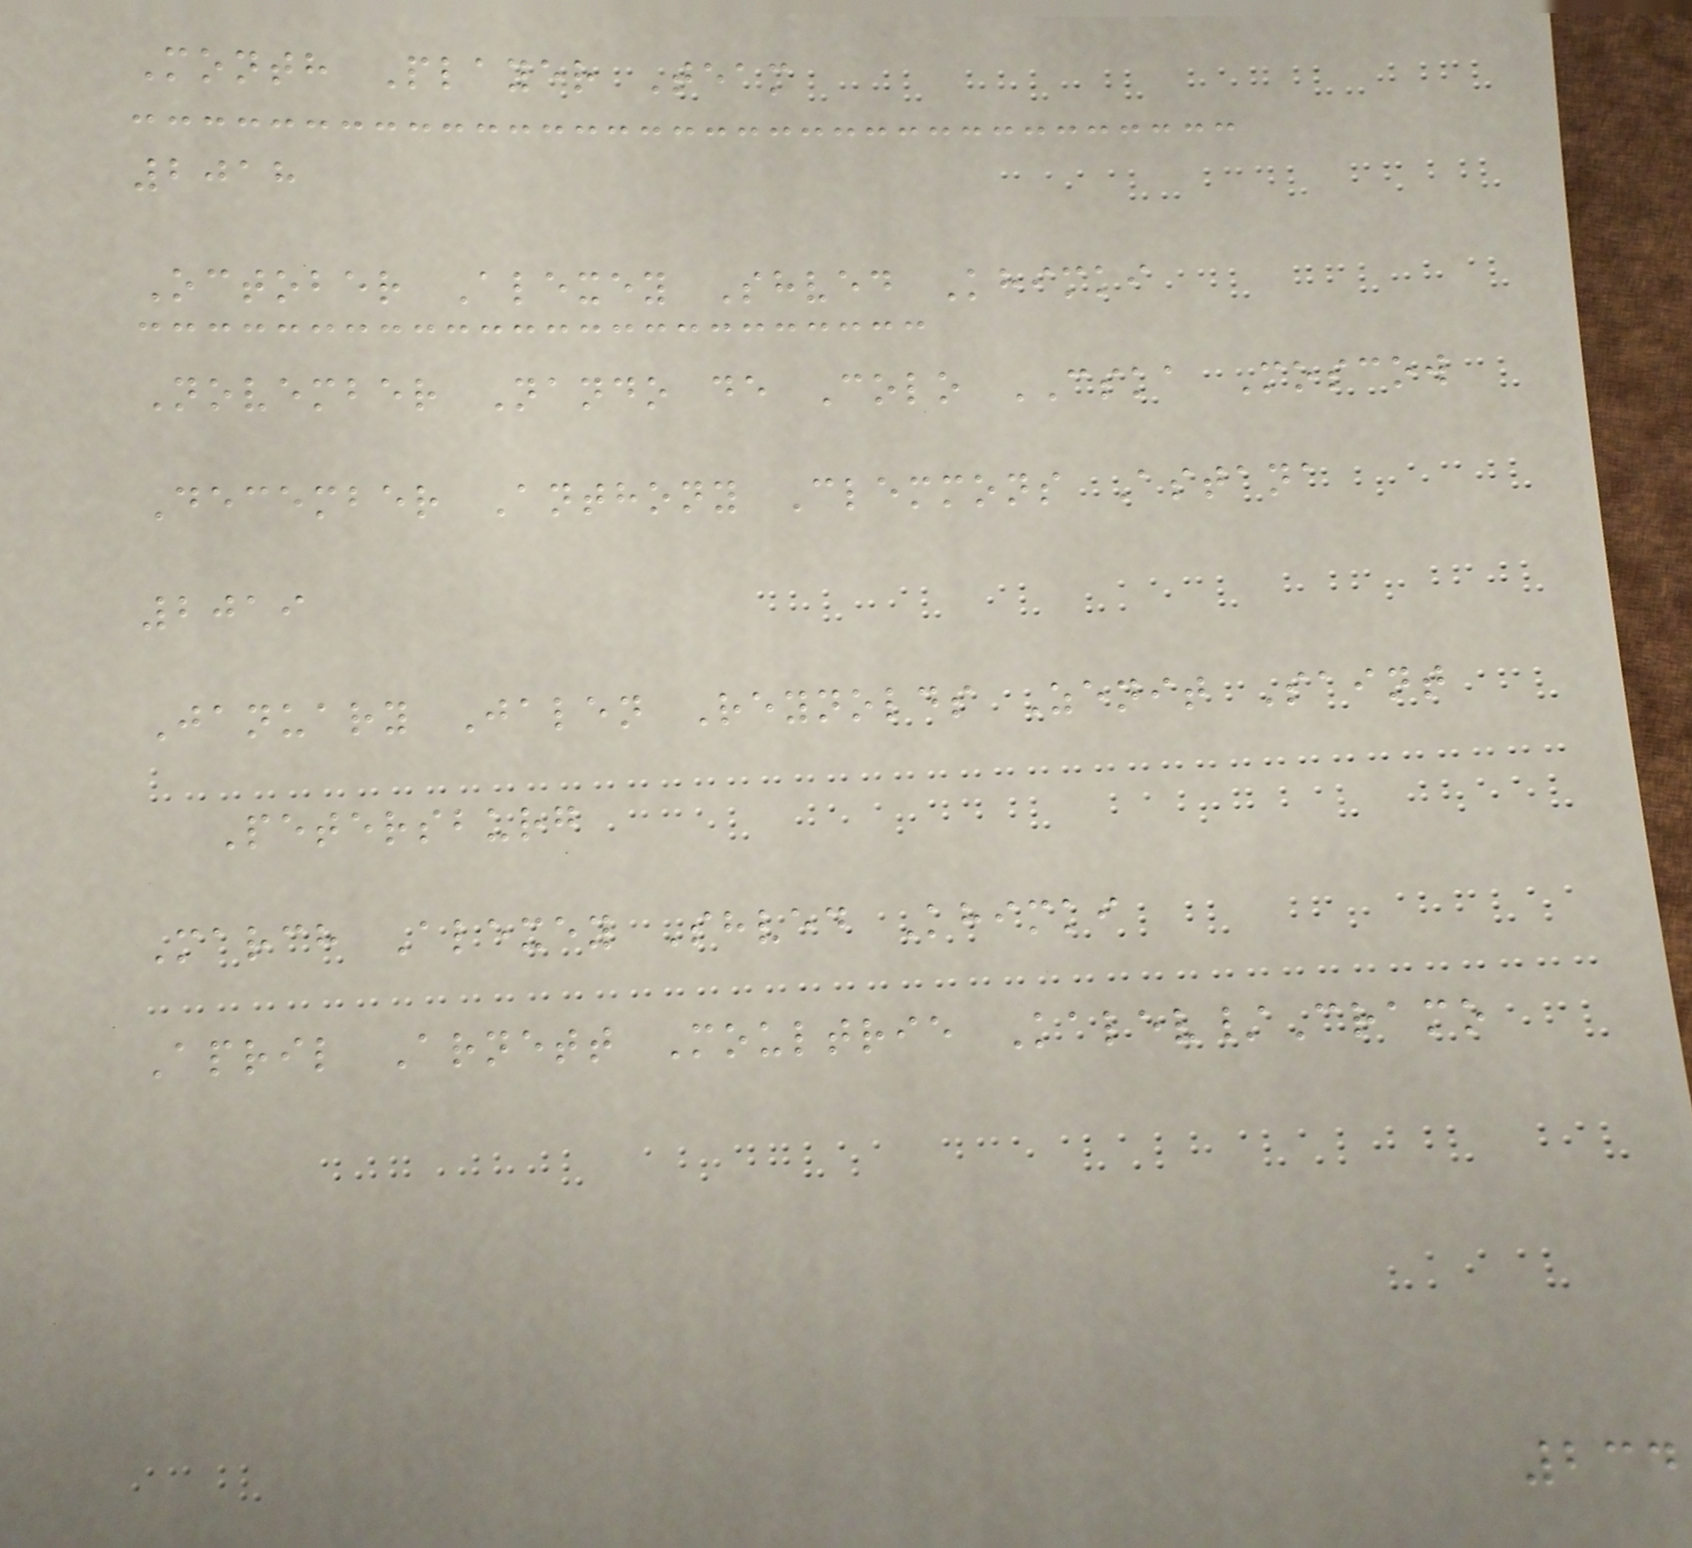Month Player Team
2018
October Alexey Shved Khimki
November Nando de Colo CSKA Moscow
December Anthony Clemmons Astana
2019
January Jalen Reynolds Zenit Saint
Petersburg
March Alexey Shved Khimki
April Arnett Moultrie Kalev/Cramo
234
